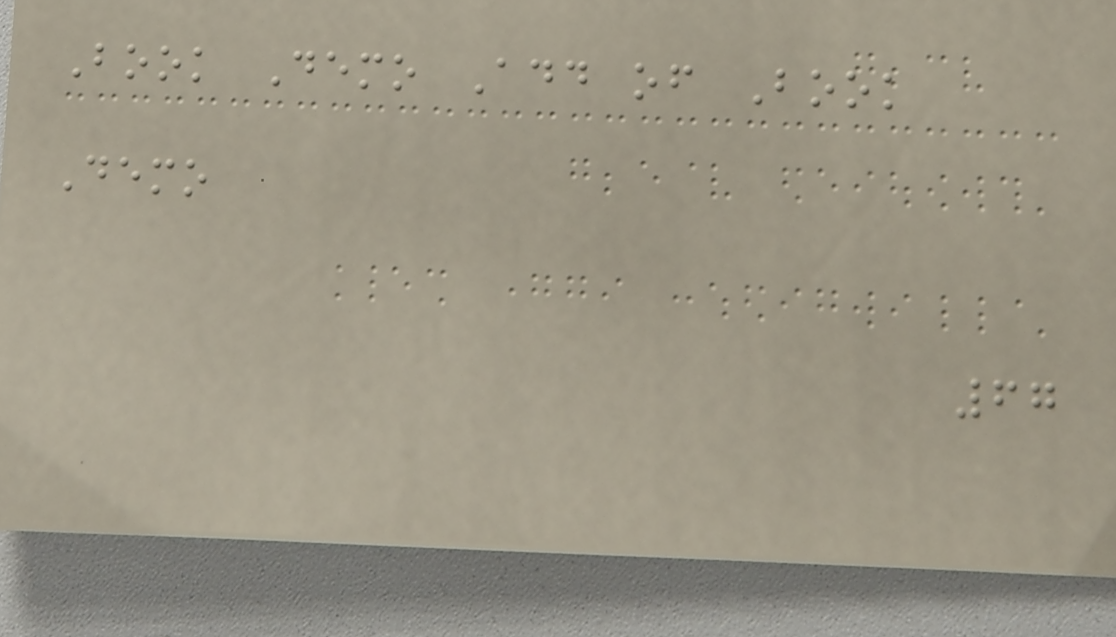Book Demo Add of Book
Demo
67
